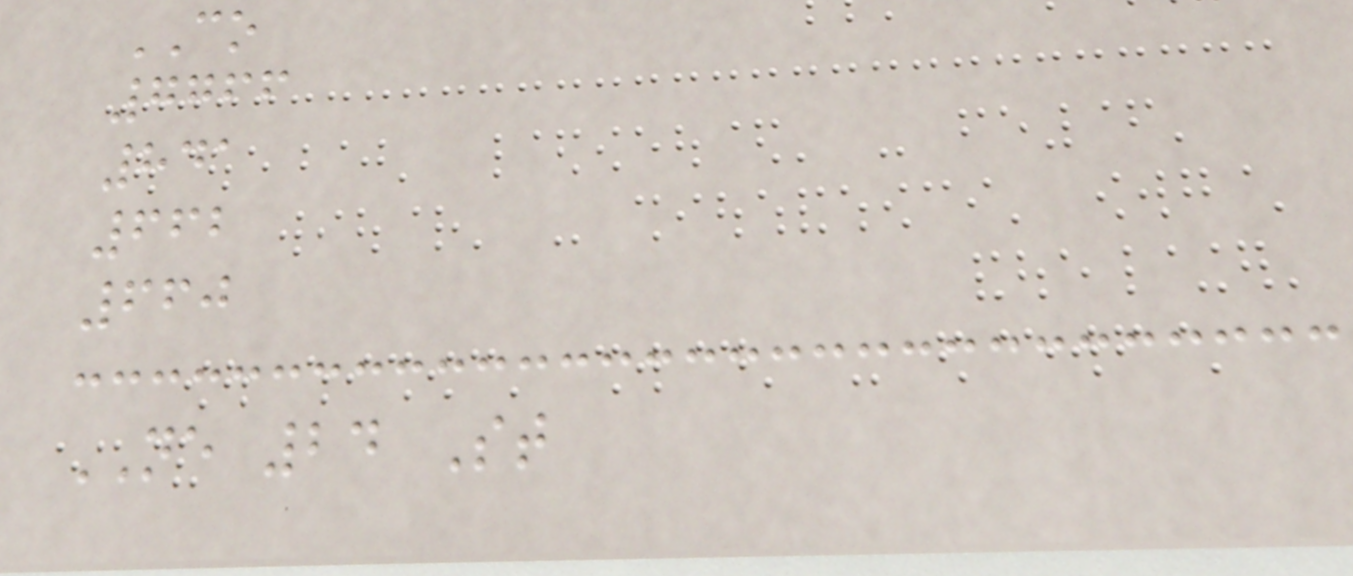CO
7766
841
662
660
NE 24 St
